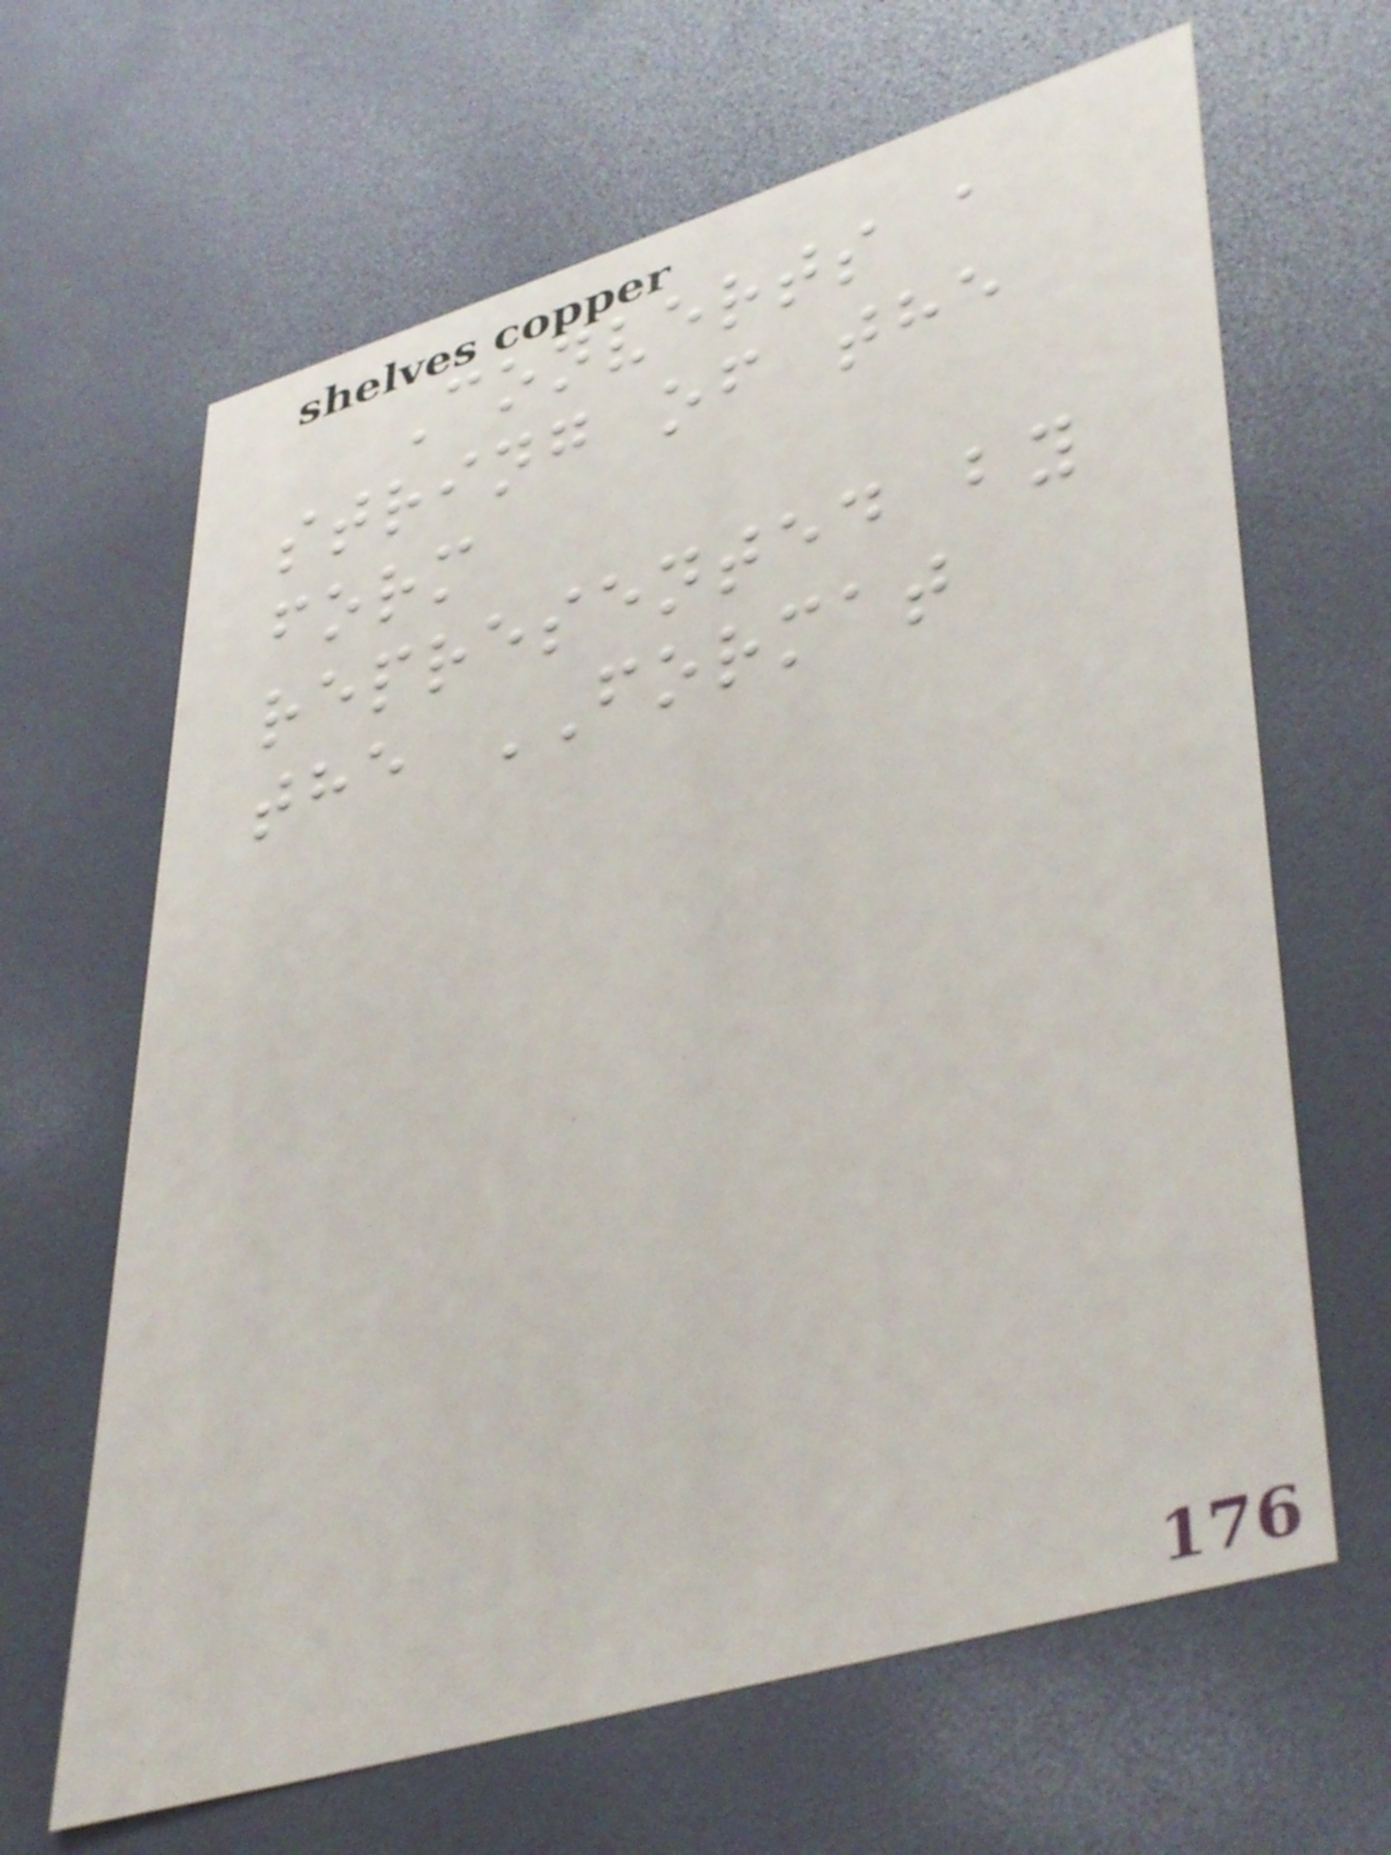Converts a
string of the
form
represented by
the FORMAT
